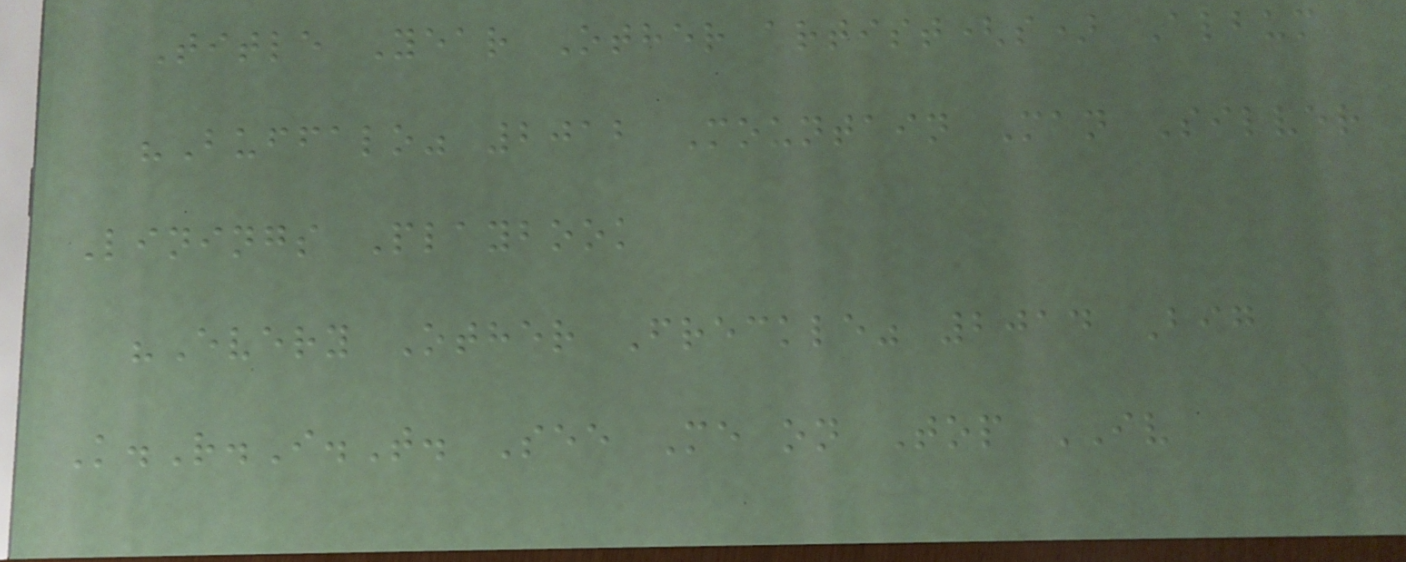Title Year Other artist(s) Album
"Buffalo" 2012 Mountain Man Silver
Linings Playbook
"Every Other Freckle" 2014 Big
K.R.I.T. See Me on Top IV
